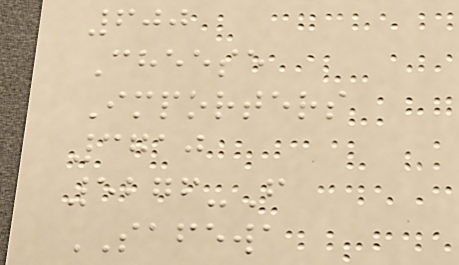600
Cheese
Importers
3710
5276-F
SAFEWA
